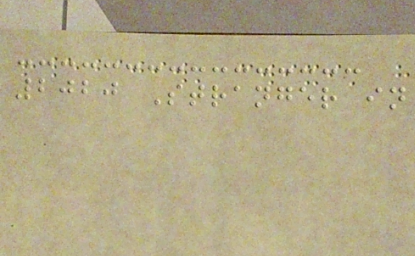2020 Stranger in
